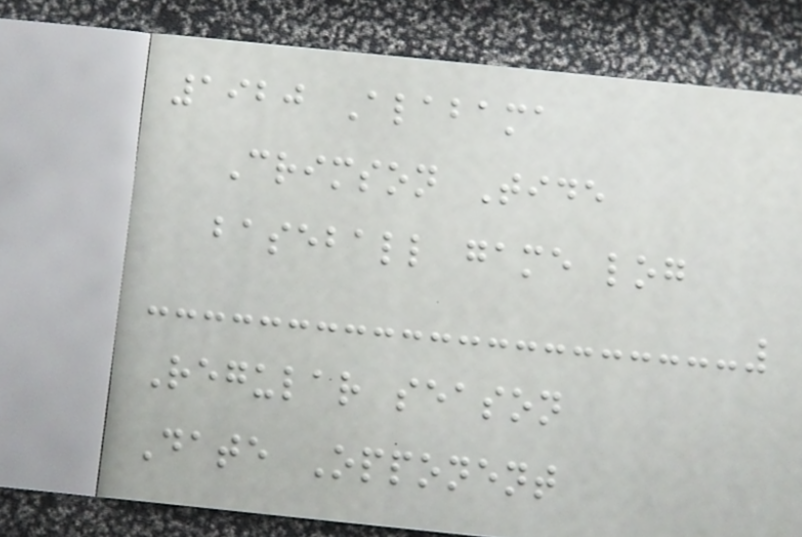1920 Alabama
Crimson Tide
baseball game log
Regular season
Date Opponent
